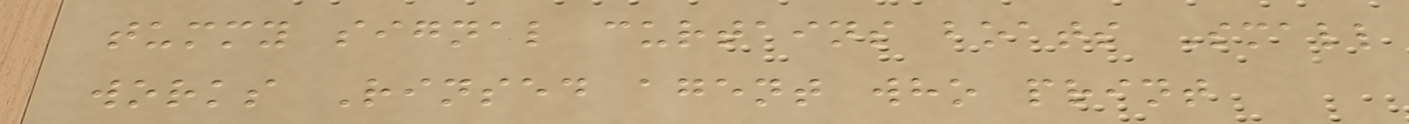tummy signal curtains boats Small
works Rinsed agent who print
